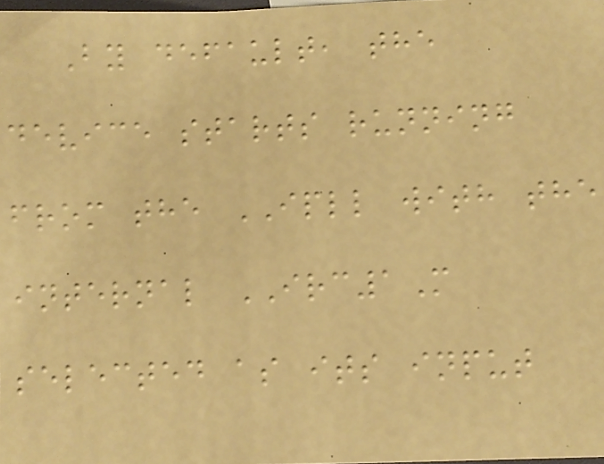By default, the
device starts running
from the IPLL with the
internal IRC1M
selected as its input
